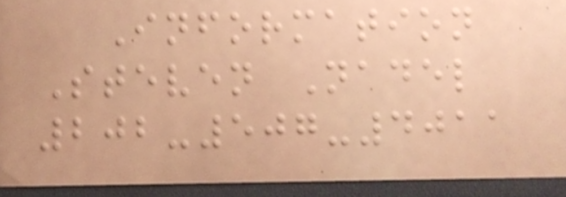Information
Steven Nadel
202-507-4011
